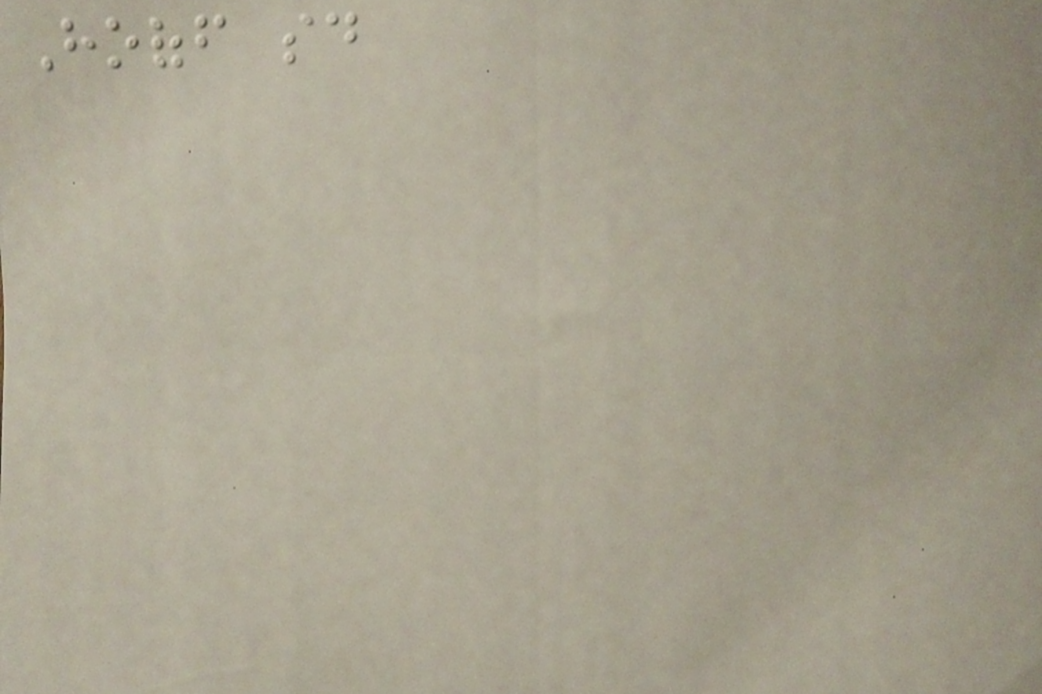Hooff said
